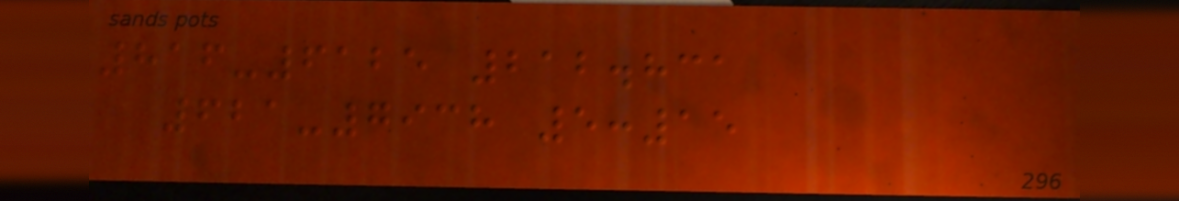816-6125 212.831
621-7938 5:15
